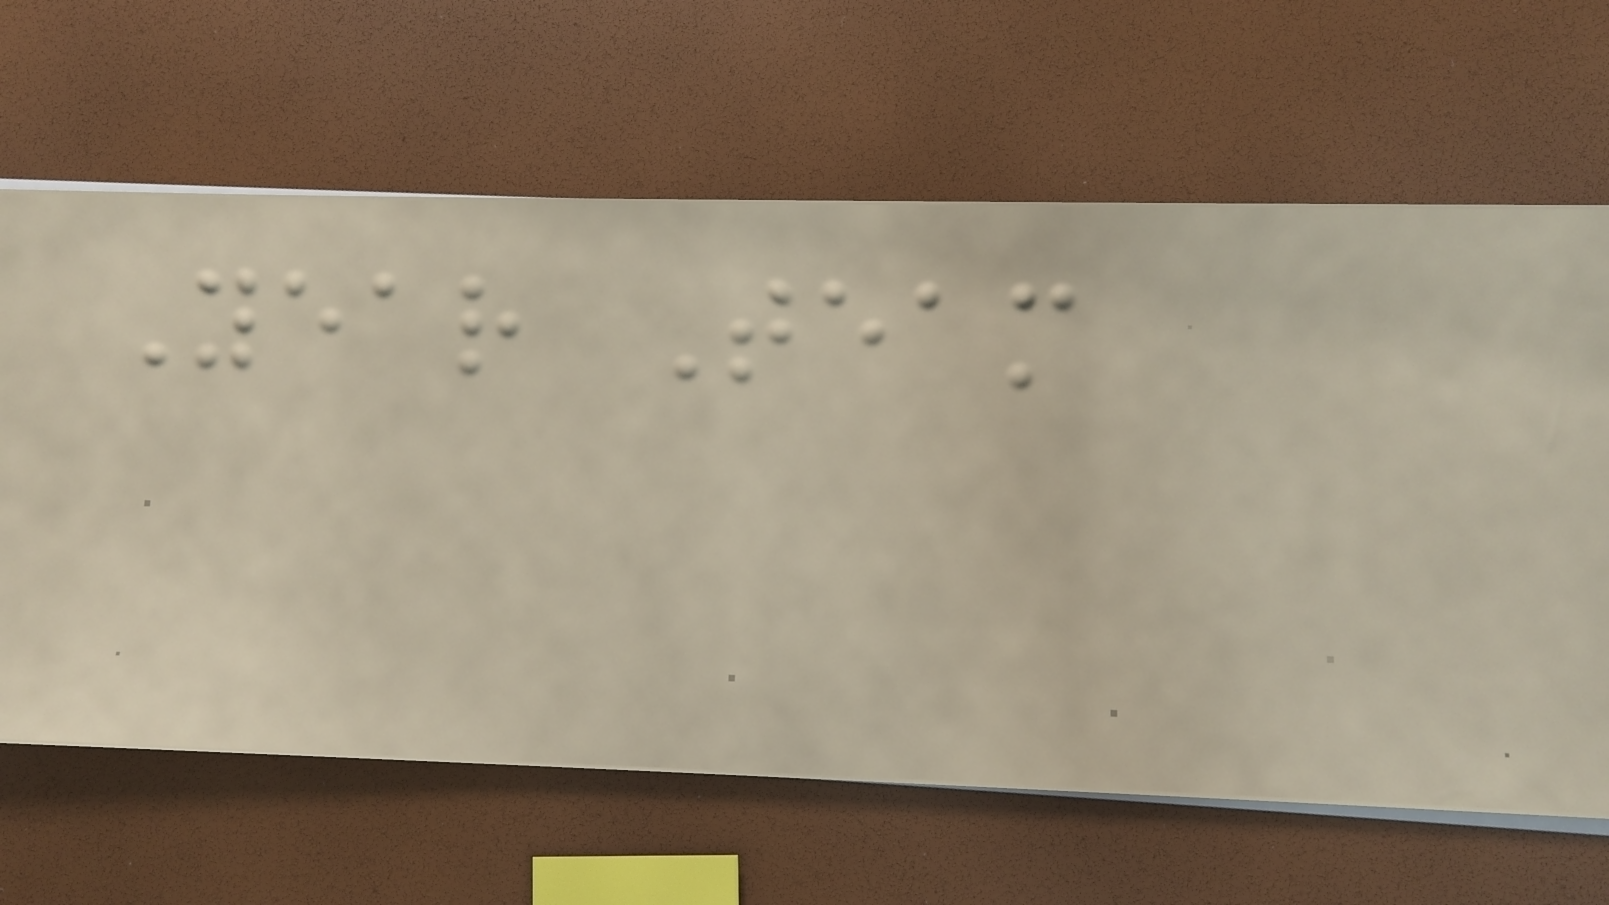Year Team
